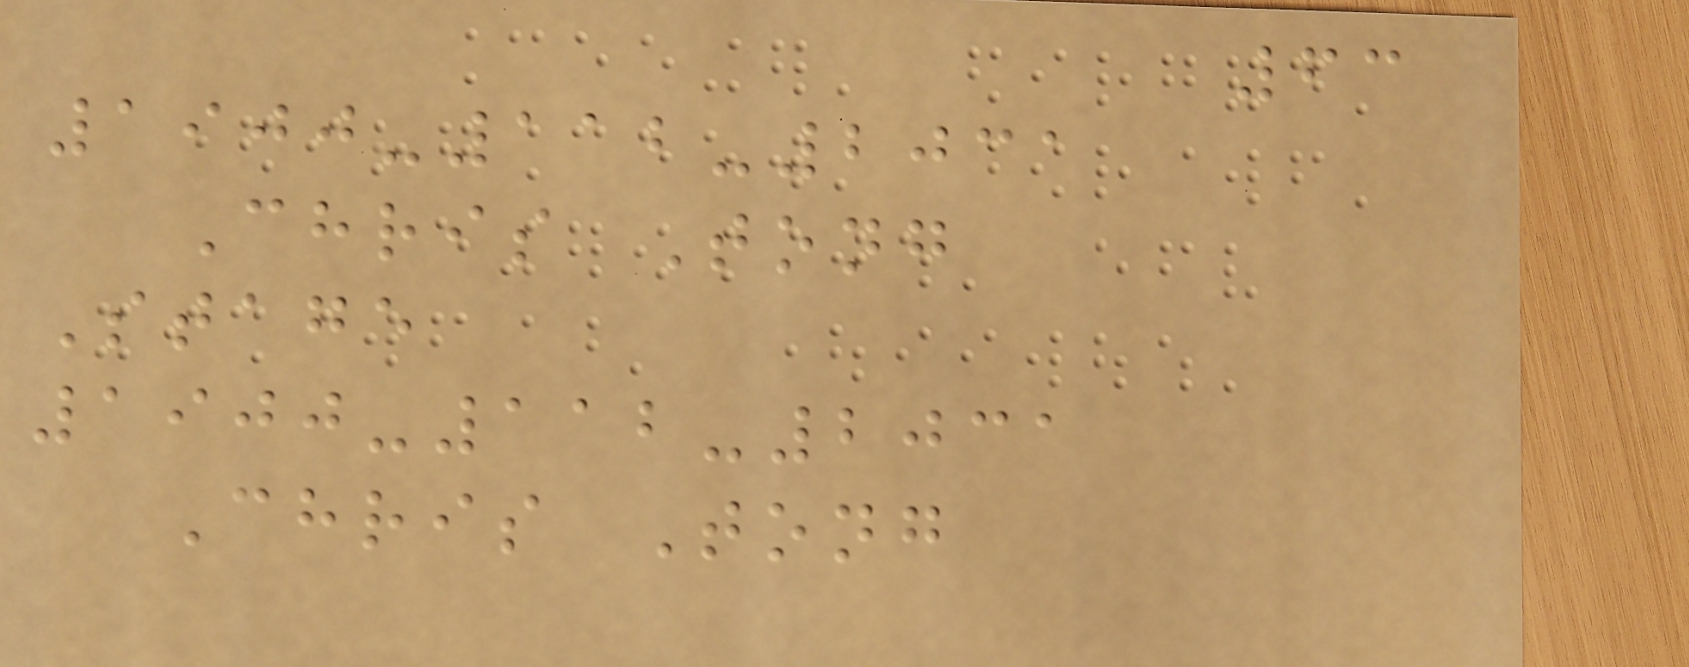63
1900-112-2031
Chris Tong
Stage
1900-112-2031
Chris Tong
